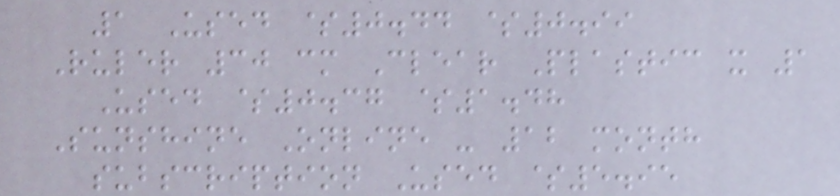1 Used $0.44 $0.99
Ruler 30 cm Clear Plastic x 1
Used $0.37 $1.48
Sunshine Online - 12 month
subscription Used $5.95
